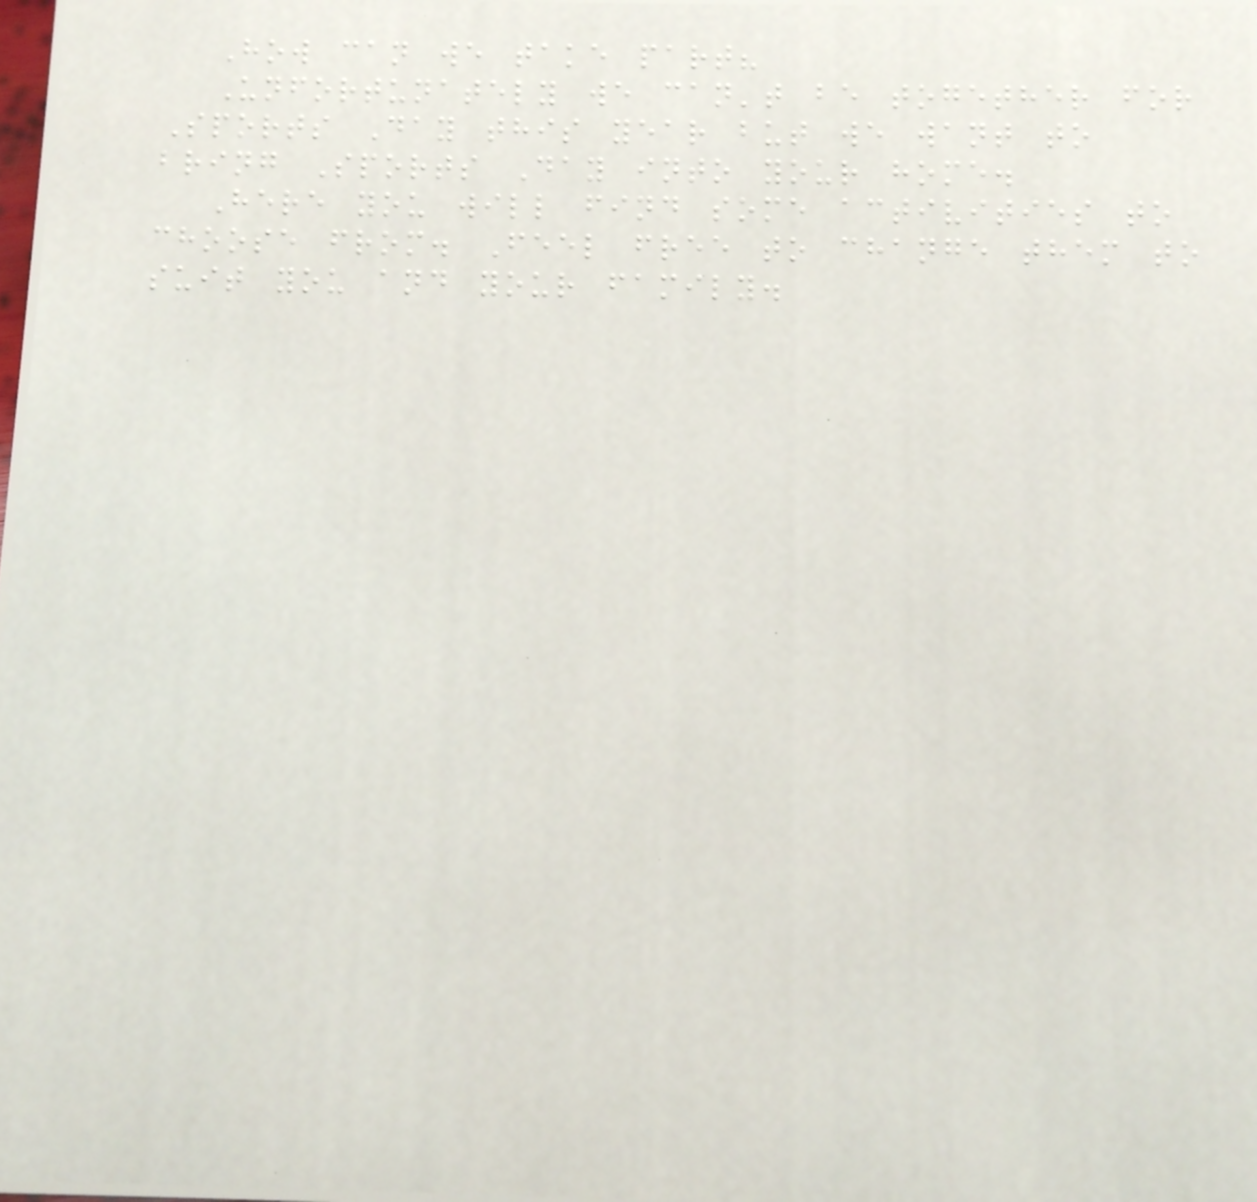How can we take part?
Unfortunately we can't be together for
Sports Day this year but we want to
bring Sports Day into your home.
Here you will find some activities to
choose from. Feel free to change them to
suit you and your family.
